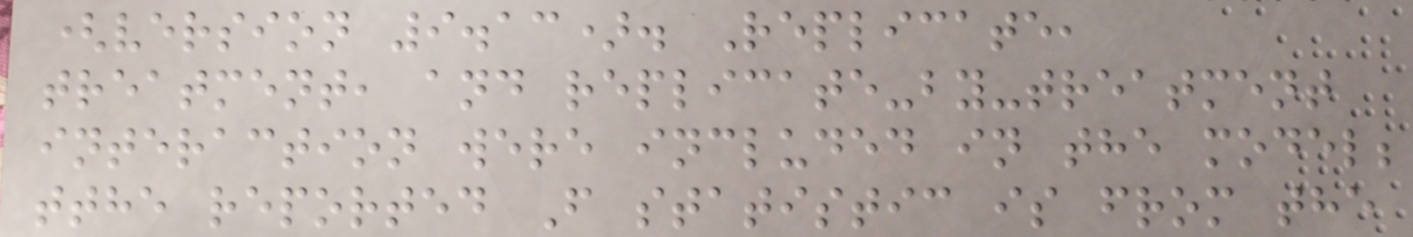(version 9.13). Replicate,
treatment, and replicate-by-treatment
interaction were included in the model;
tthe reported F statistic is from the
